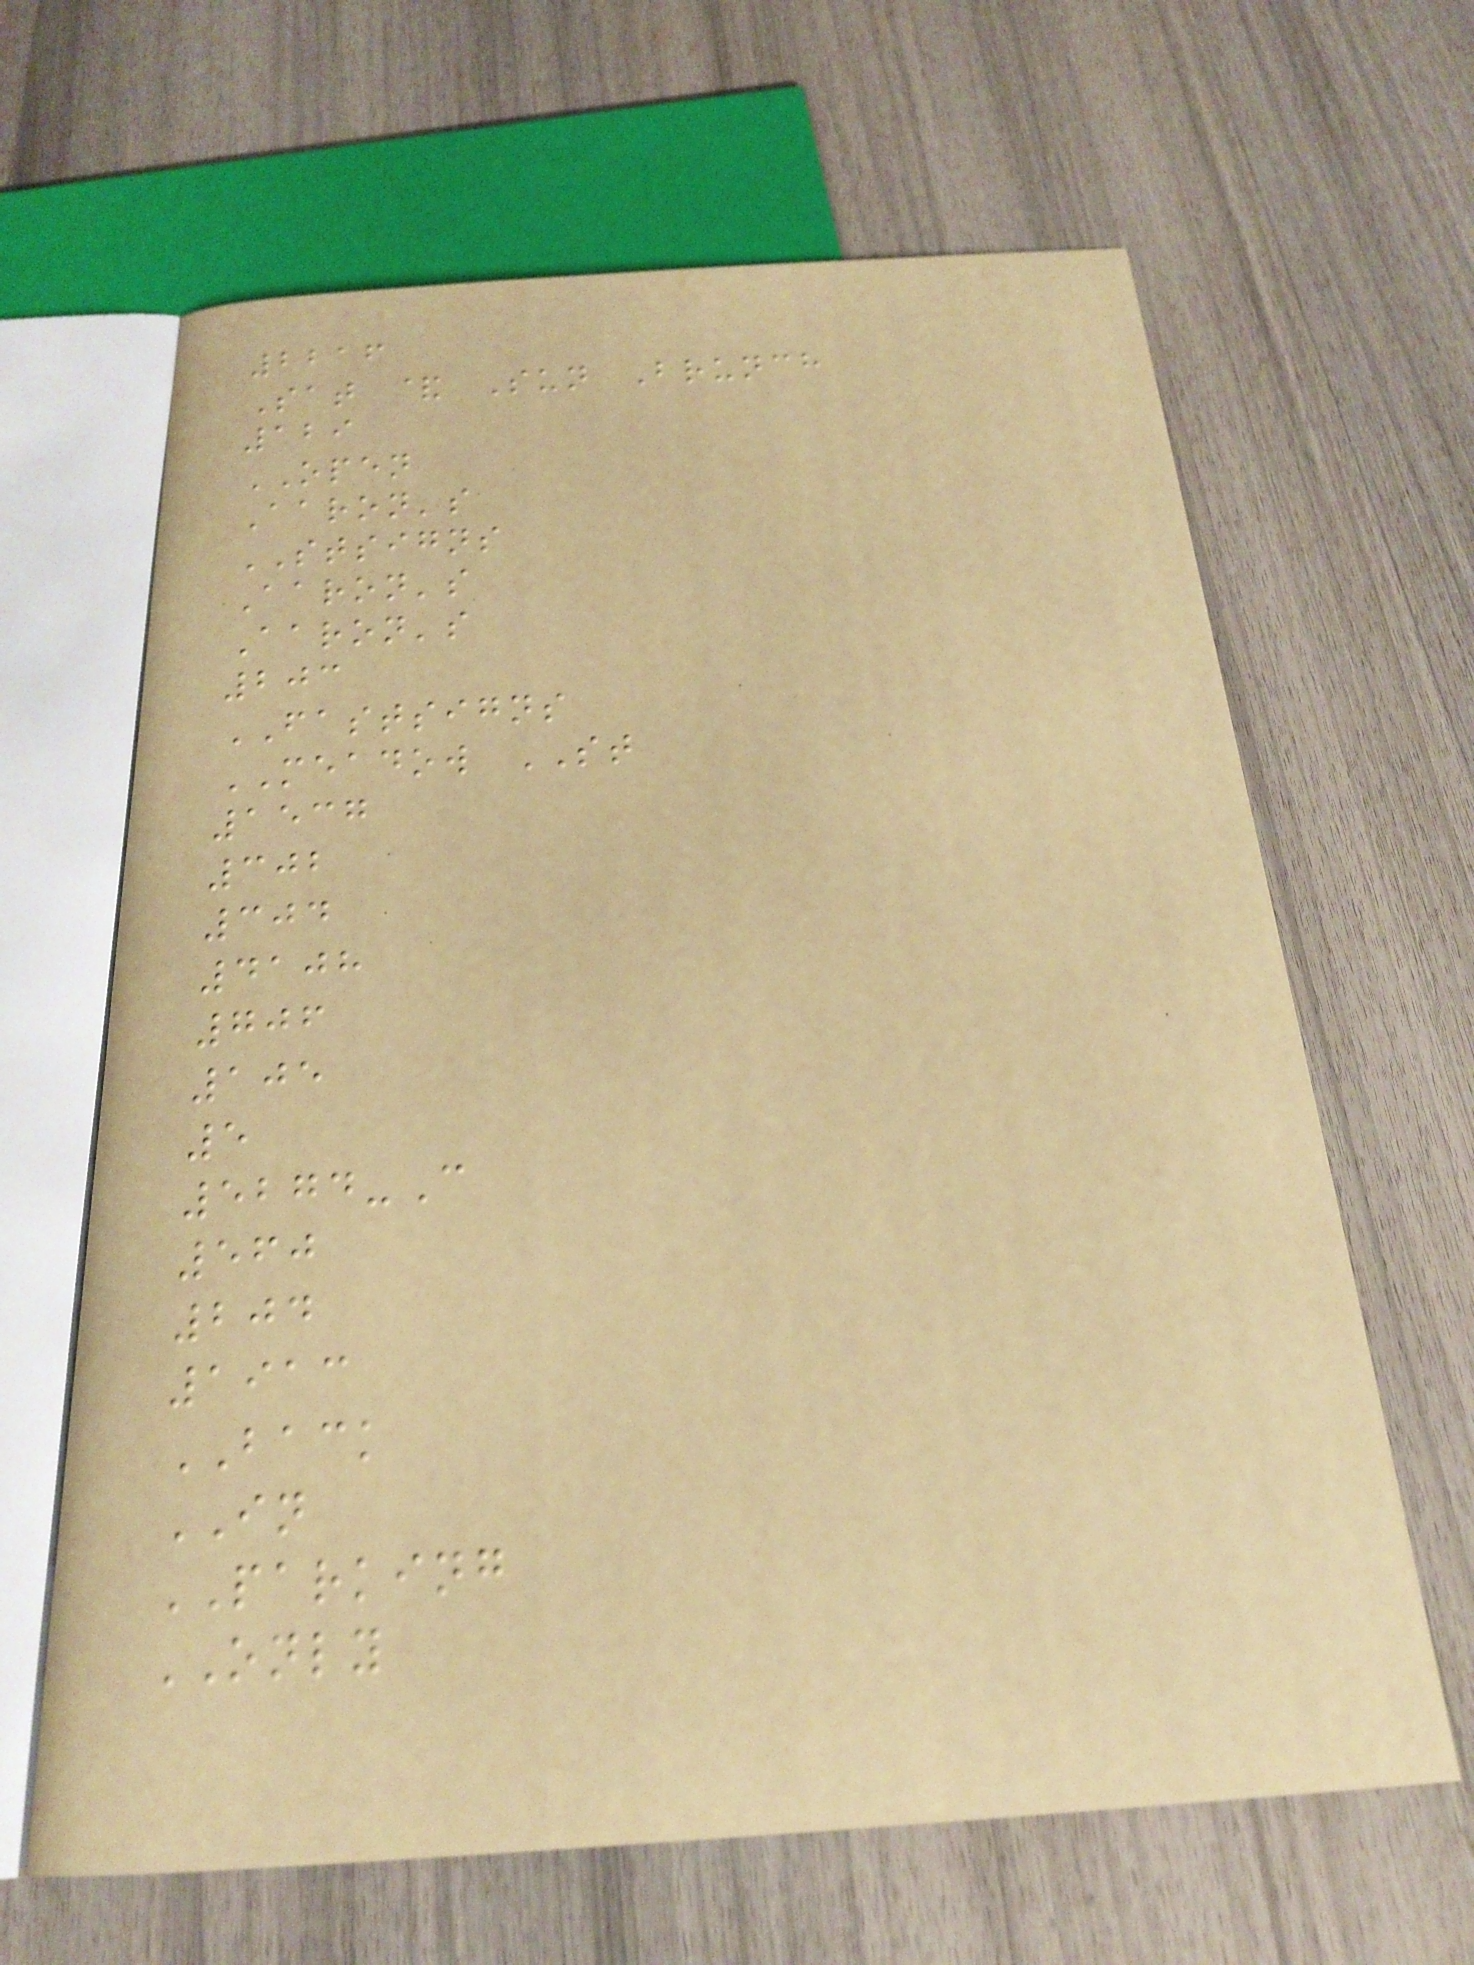2216
Sat & Sun Brunch
129
OPEN
Aaron's
STSIGNS
Aaron's
Aaron's
203
FASTSIGNS
MEADOW ST
1537
302
304
4108
706
105
5
5274-C
560
204
1913
BACK
IN
PARKING
ONLY
